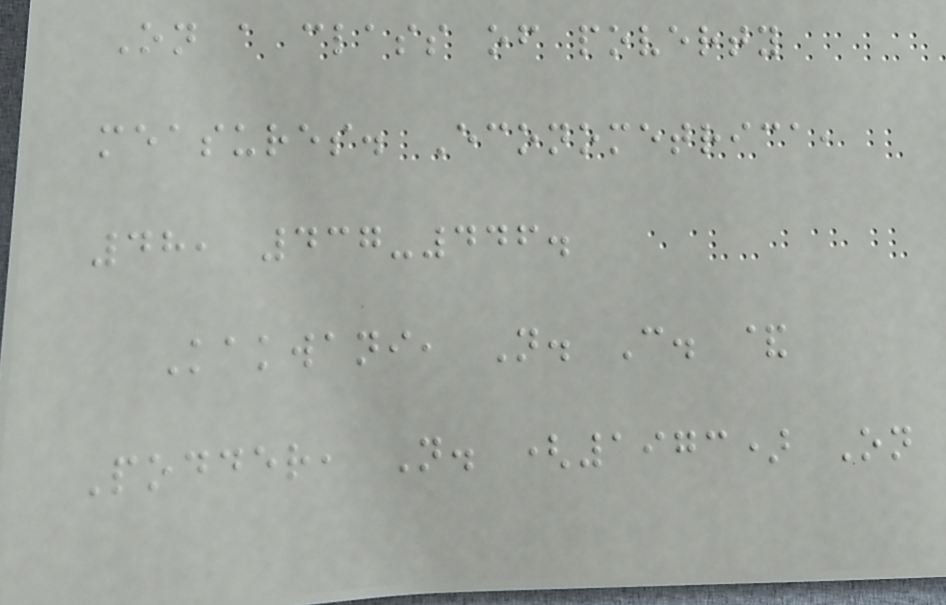On a class of poverty
measures. Econometrica,
48, 437-446.
Kakwani, N. C. &
Podder, N. (1973) On
